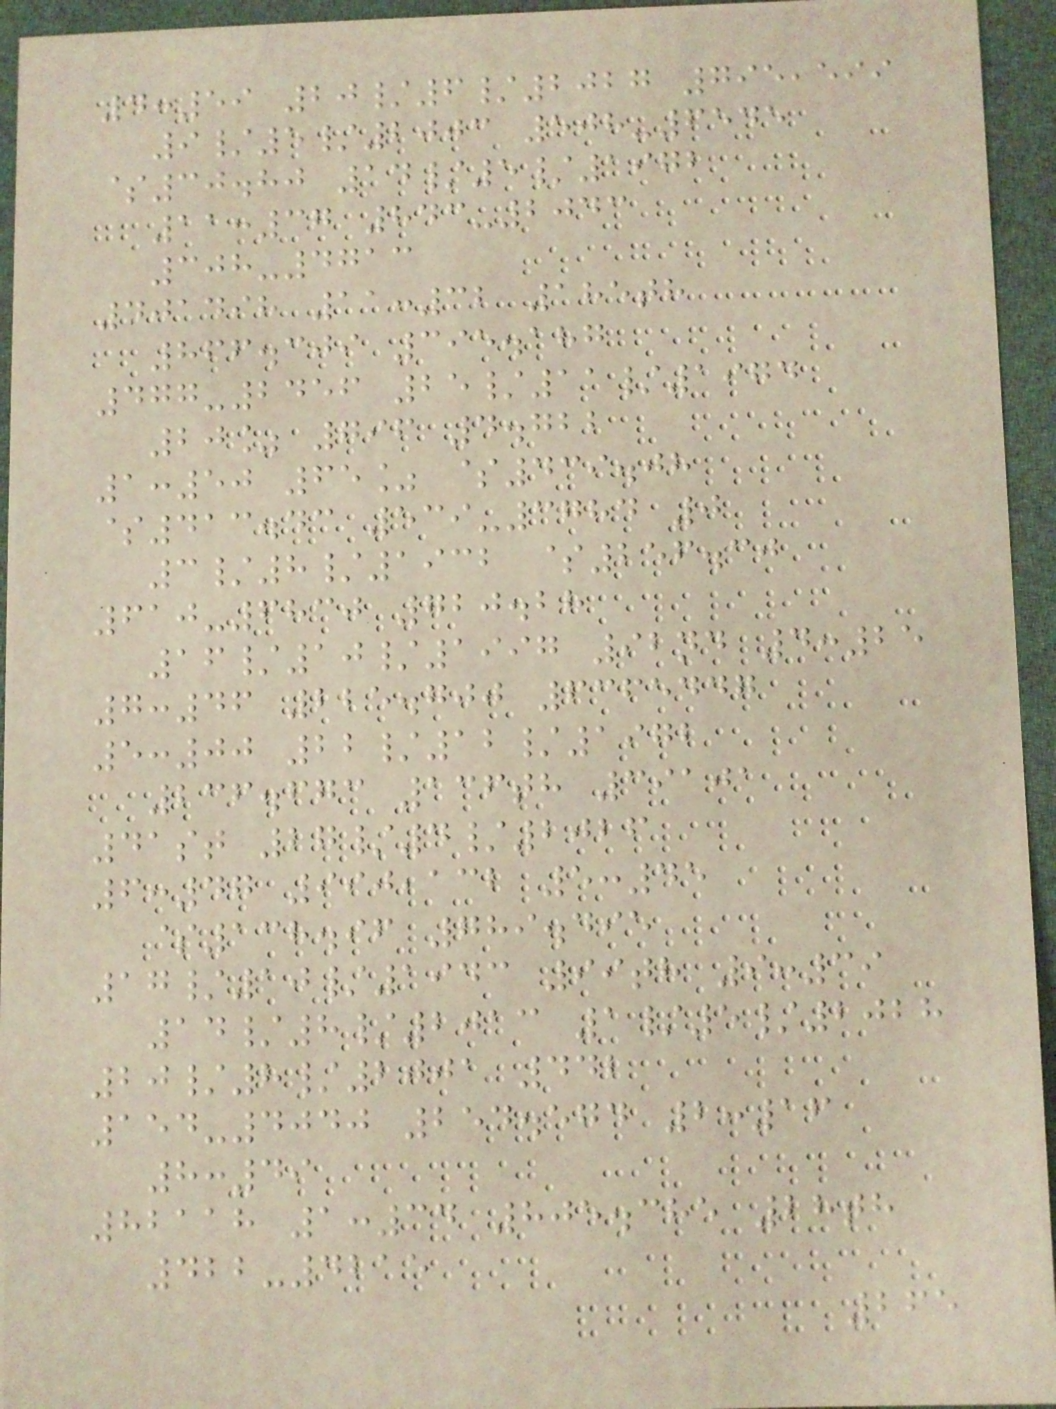4:59 20/6/2027 795,599
9/5/2003 508-6545
$30.80 14/5/1972
11:37 843-2043
308-4713
401498 11:32 185th
866.309 395.187
477-2456 25/11/1974
20% 796 4.722
1:50 65% $439.08
$413.43 539-3784 0
3/8/1932 $256.30
610-6830 720.28
16/10/1997 92nd 4:25
7:46 225.700 6365447
5:00 22/12/1972
236.673 136th 39101
41st 27/4/2026
6:47 990,132 5:45
$138.96 789.495
17/10/1943 99th 9:39
14/8/2013 1/5/2028
20/8/2001 442
154-4040 254.574 2:16
8:49
82118 1:34 805.385 28th
422-4215
265
